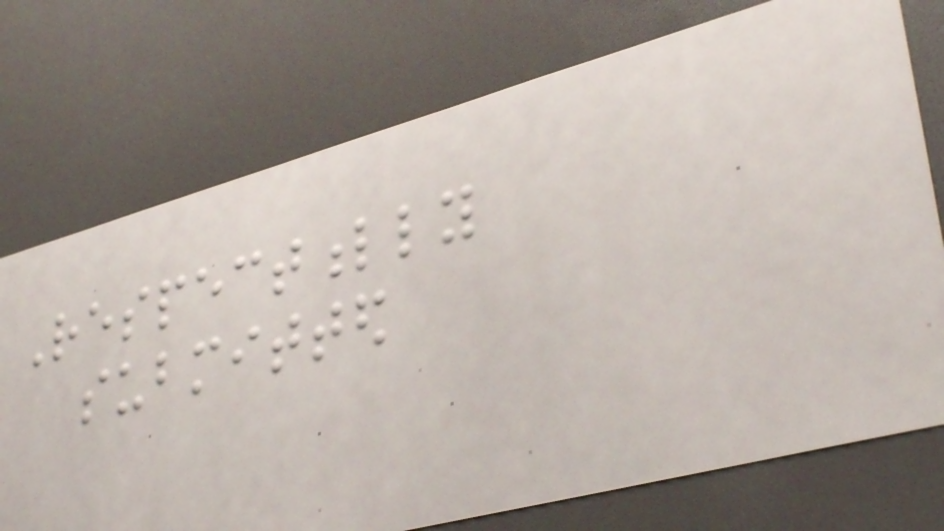Respectfully
submitted
